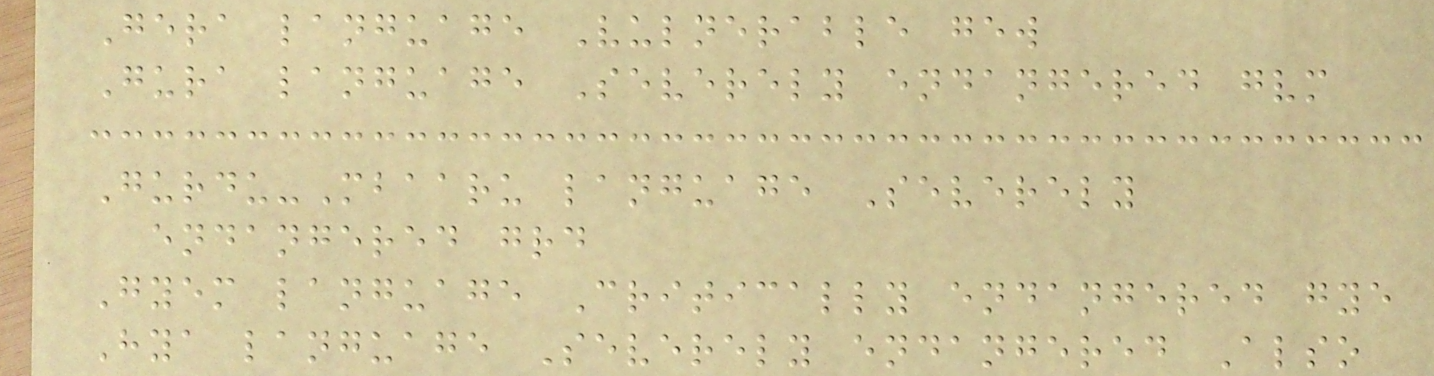Gera language Vulnerable gew
Gura language Severely endangered gvm
Gurdu-Mbaaru language Severely
endangered grd
Gyem language Critically endangered gye
Hya language Severely endangered Also
